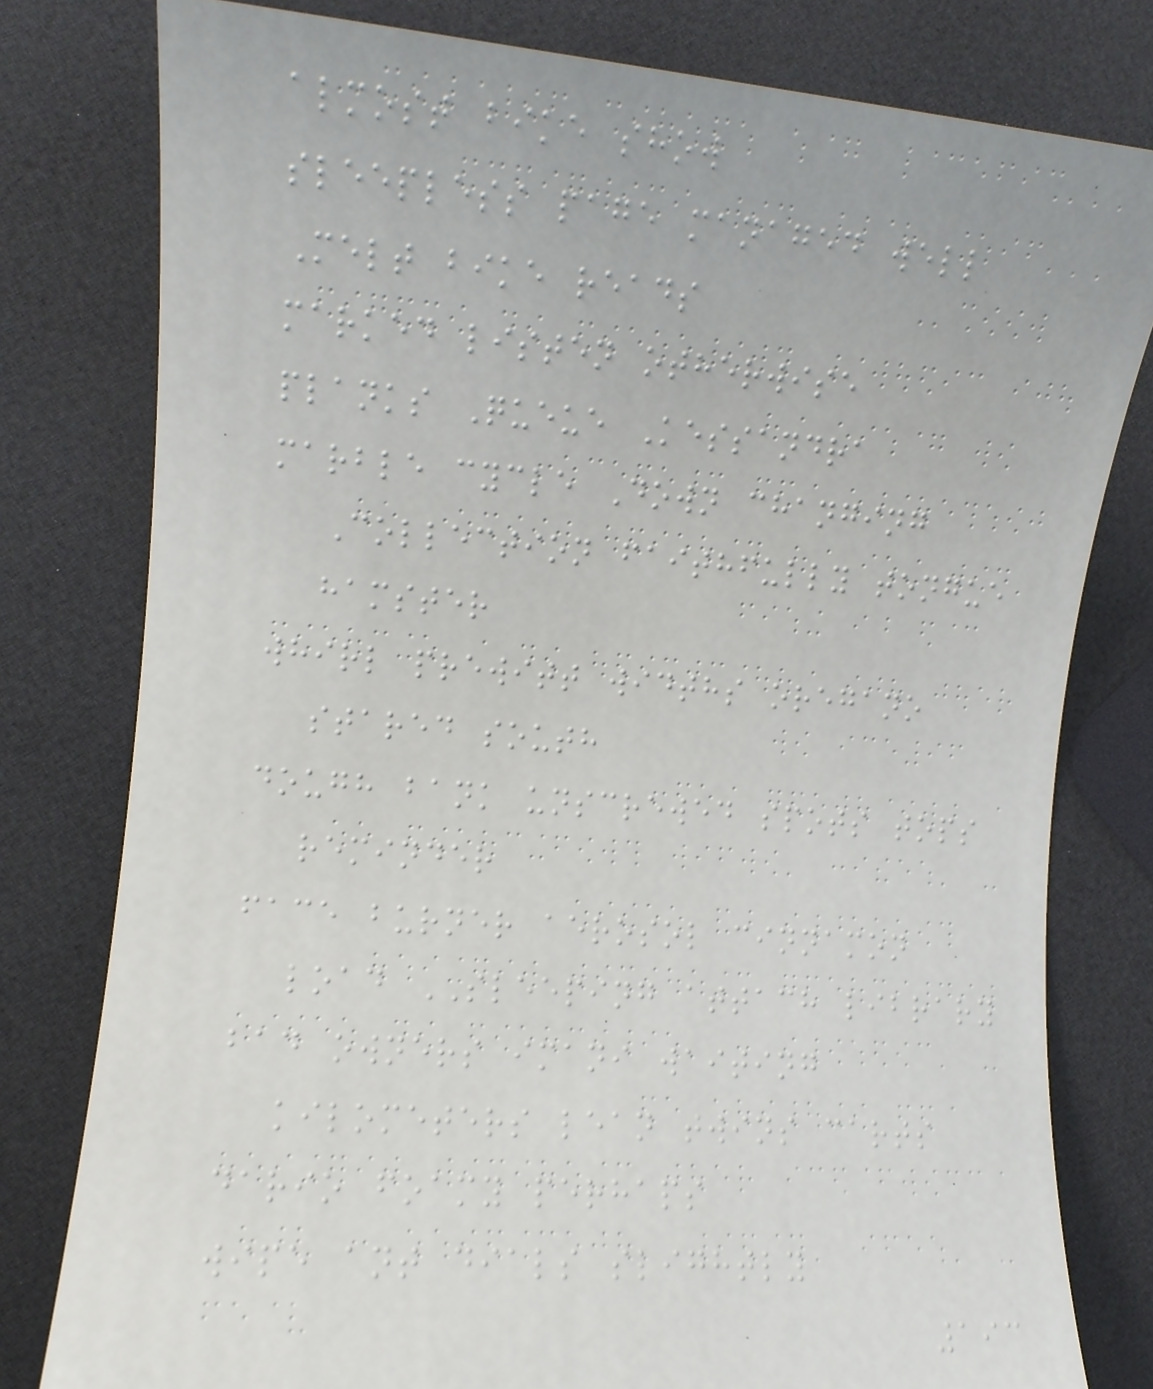almost bike show
sleepless page managed well
Melt bike reads
marked listen otherwise
planks Queue Kessandra
marble cycle Down changing
Collection faithfully tongue
hamster
whirl prewitt widths oregano
stared south
dough bank unscrewed spots tops
reminder
face burner aerosol cinnamon
load SLEEPING attach library
bad owners imani waiting
kilometers lean twins carts
dario foamy perhaps
wipe ant dials slightly
193
